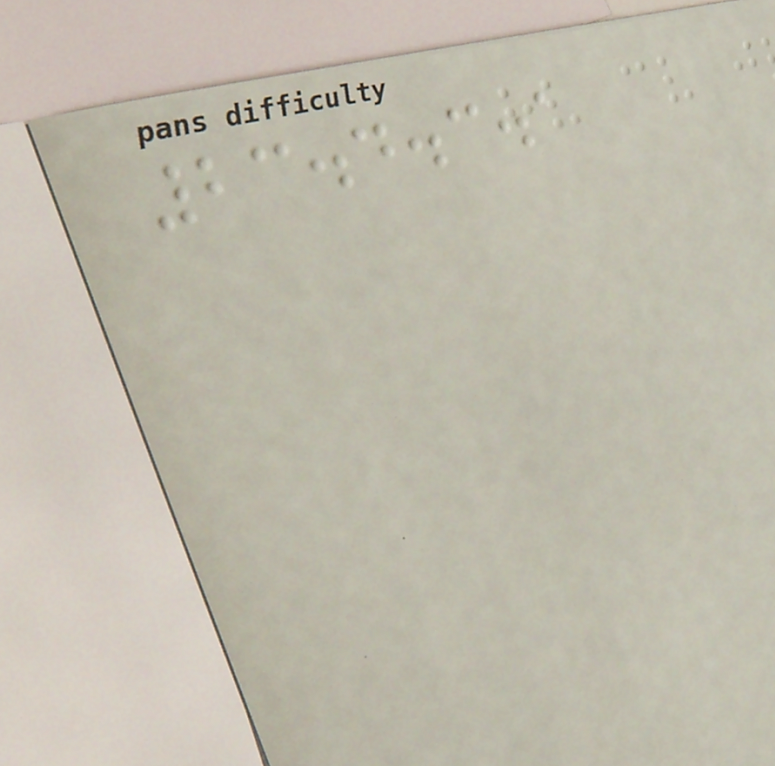23.4.3.1
